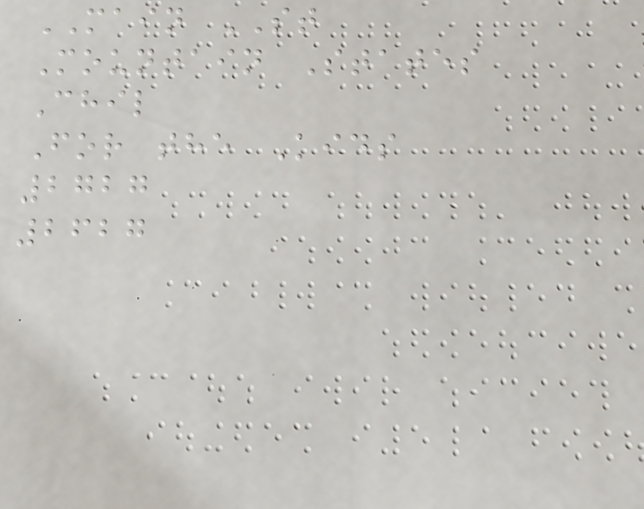MAIN ST
Mountain States
Chil
For the Kids
2727
2627
